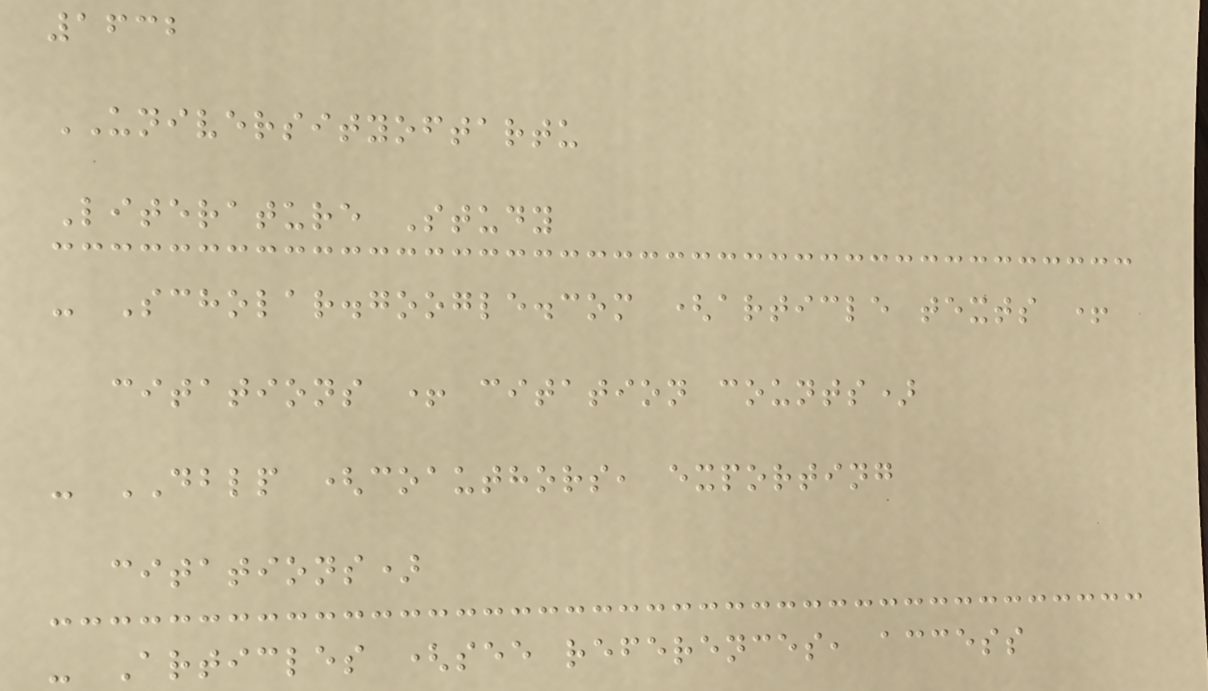1632
UNIVERSITYOFTARTU
Literature Study
- Scholar.google.com (article texts +
citations + citation counts)
- DBLP (coauthors, exporting
citations)
- Articles (see references, access
